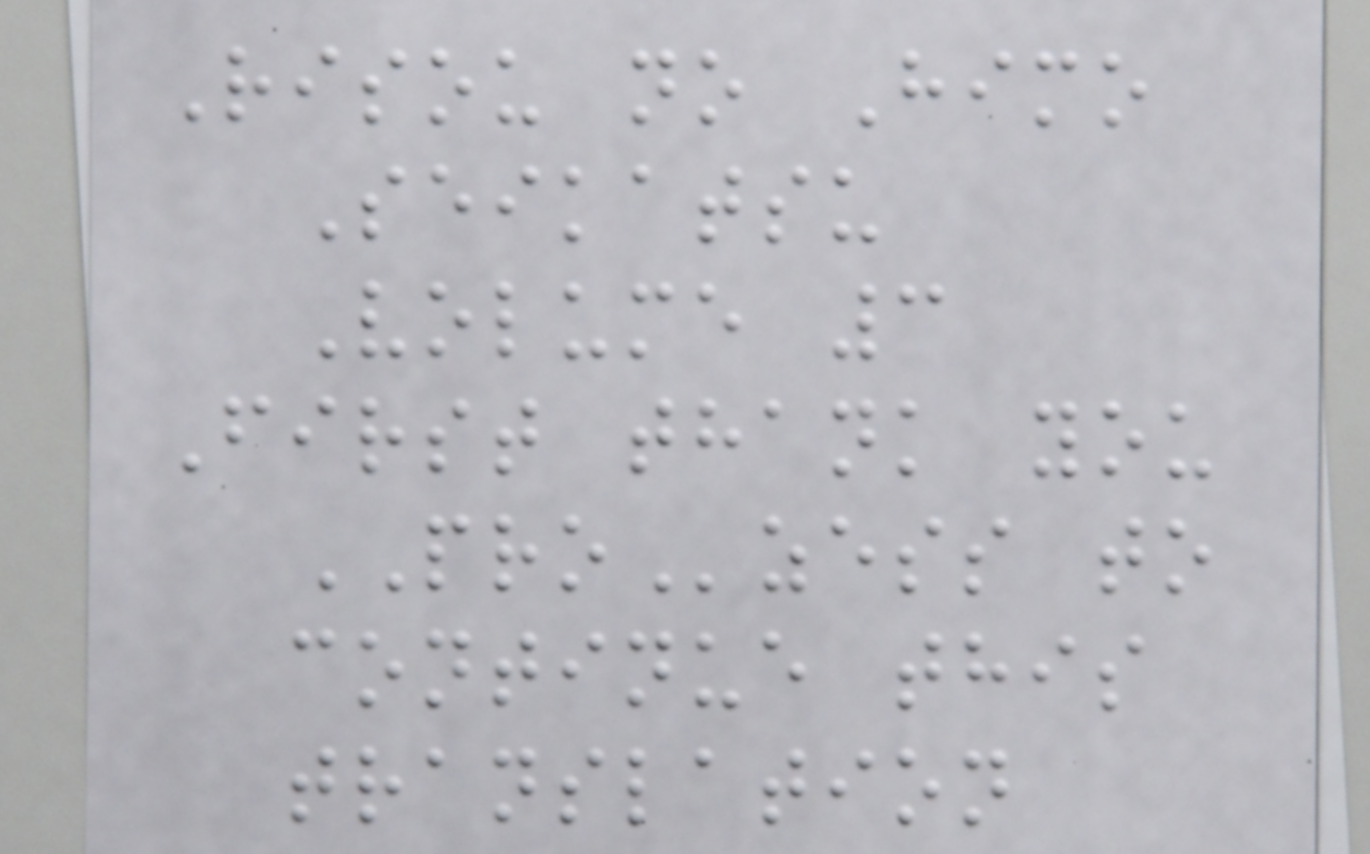Risou no Himo
Seikatsu
Volume 3
First thank you
PROzess to
continue this
translation
